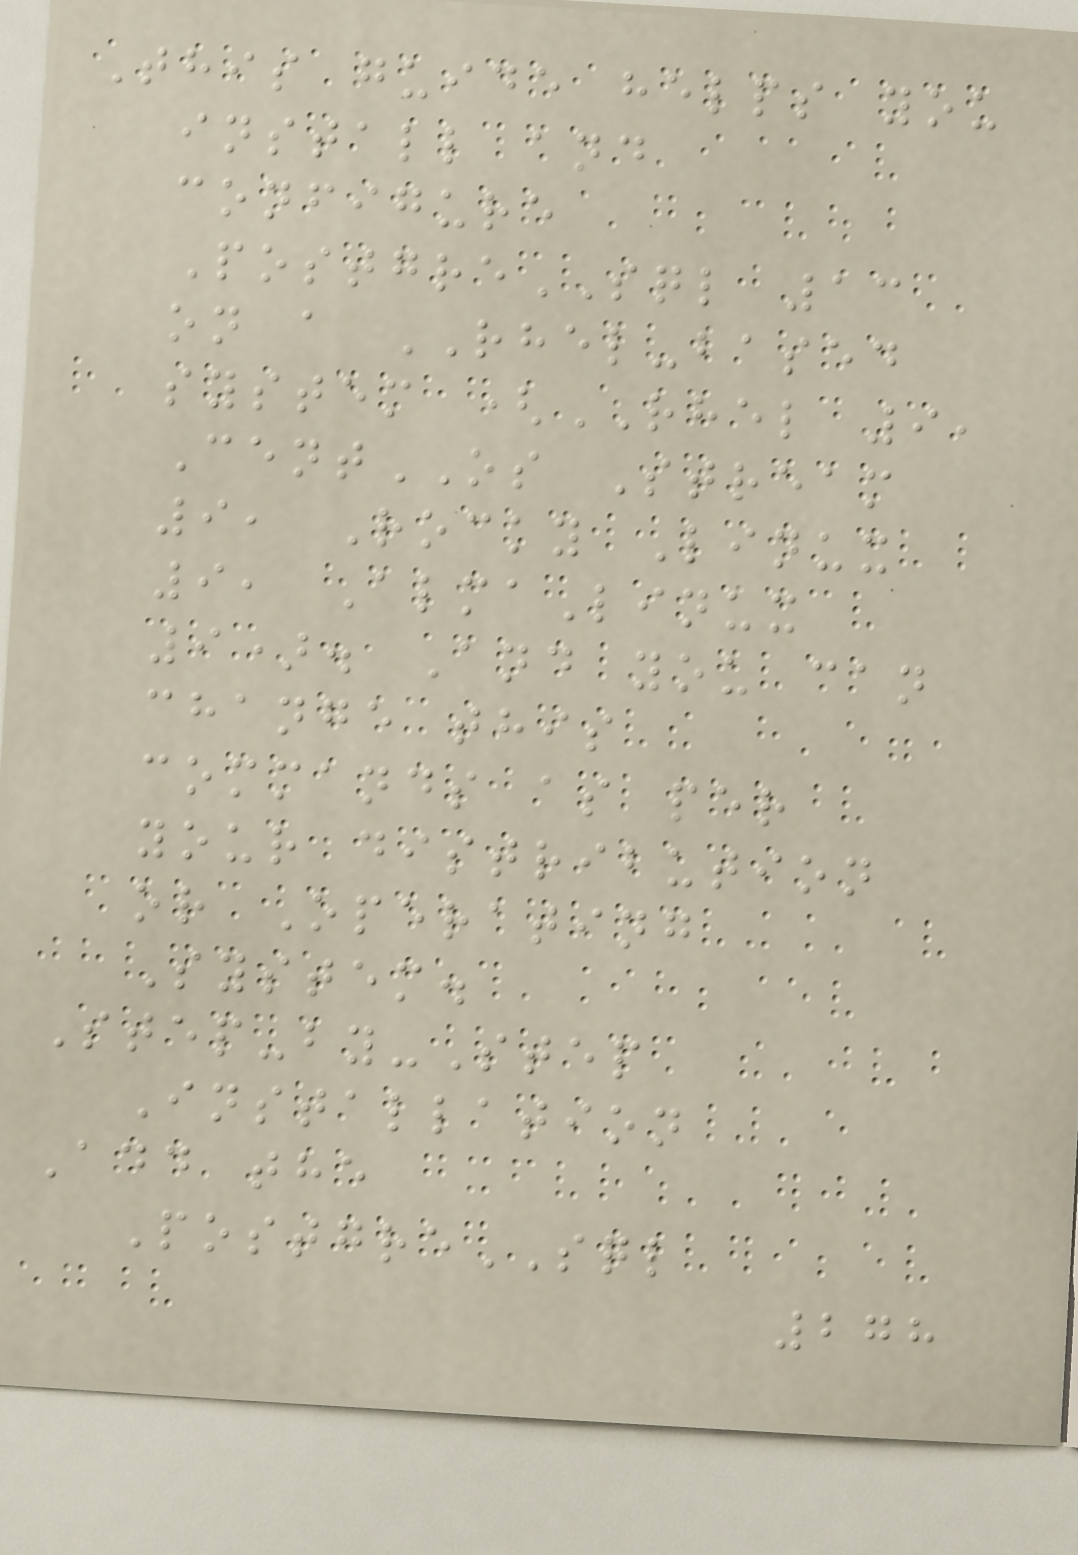This guide helps you
install and
configure
PostgreSQL 13
on a RHEL-based
system (RHEL 9,
CentOS Stream
9, Rocky Linux
9, AlmaLinux
9). And you can
change this
commands as per
your distribution
or Operating
System.
Step-by-Step
Installation
Add the
PostgreSQL
278
